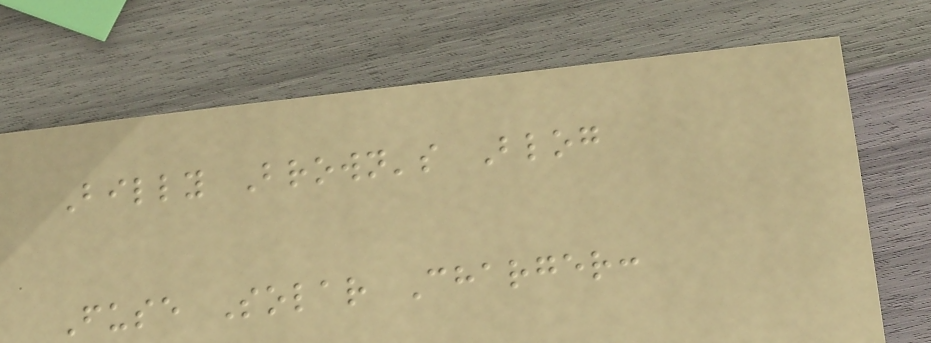Billy Brown's Blog
Fuse Solar Charger:
